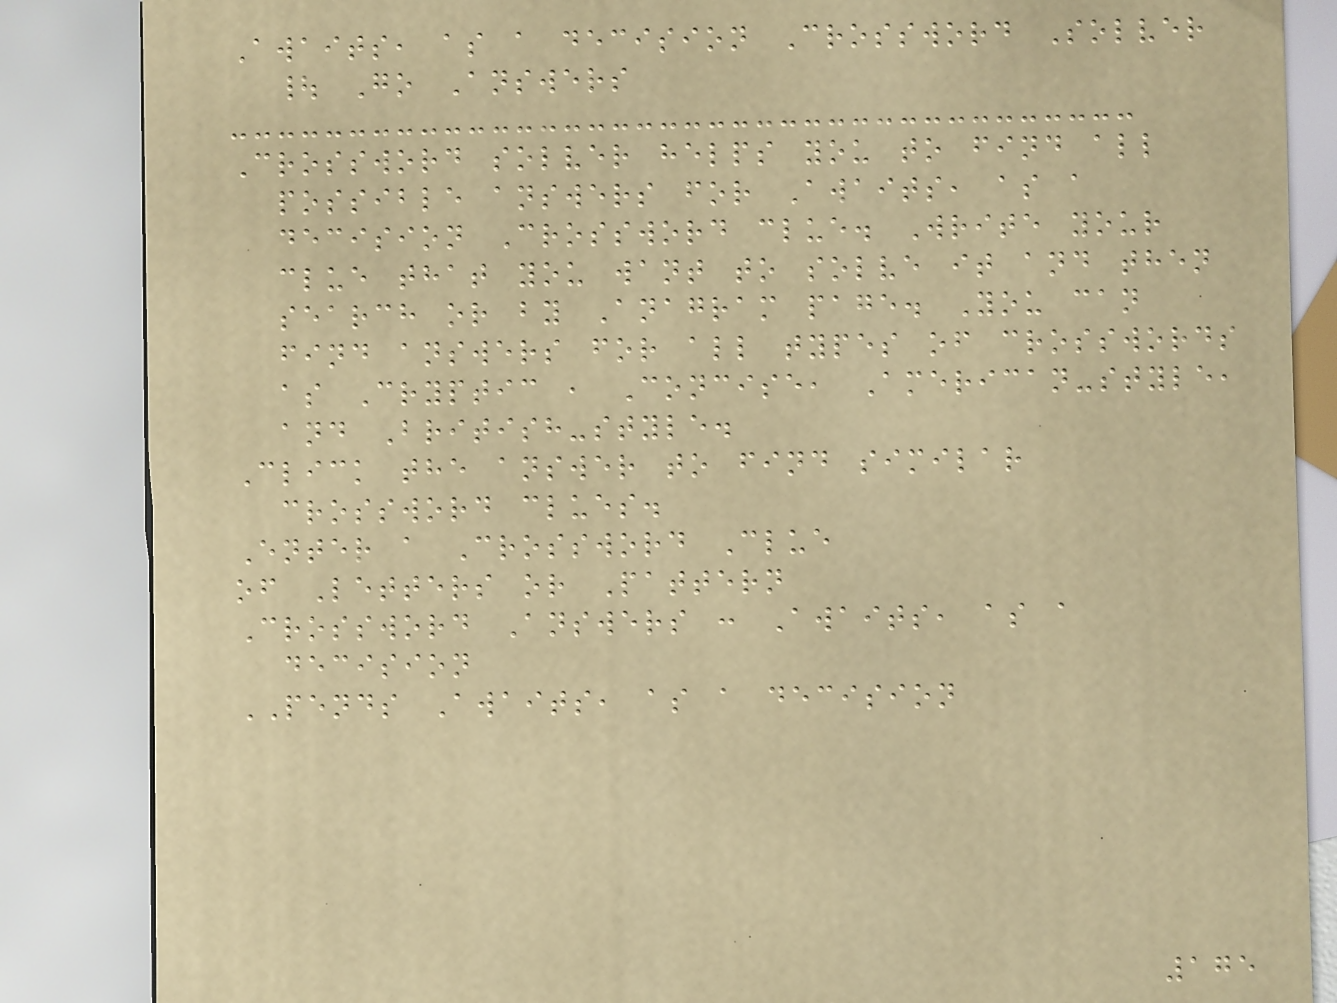Awaits, as a decision Crossword Solver
| Go Answers
Crossword solver helps you to find all
possible answers for Awaits, as a
decision Crossword clue. Write your
clue that you want to solve it and then
search or by Anagram page. You can
find answers for all types of crosswords
as Cryptic , Concise, American-style,
and British-style.
Click the answer to find similar
crossword clues.
Enter a Crossword Clue
of Letters or Pattern
Crossword Answers : Awaits, as a
decision
PENDS Awaits, as a decision
175
